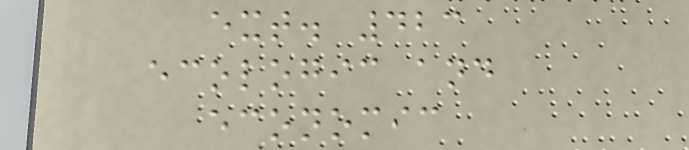ext. 423
ecologic and
economic
